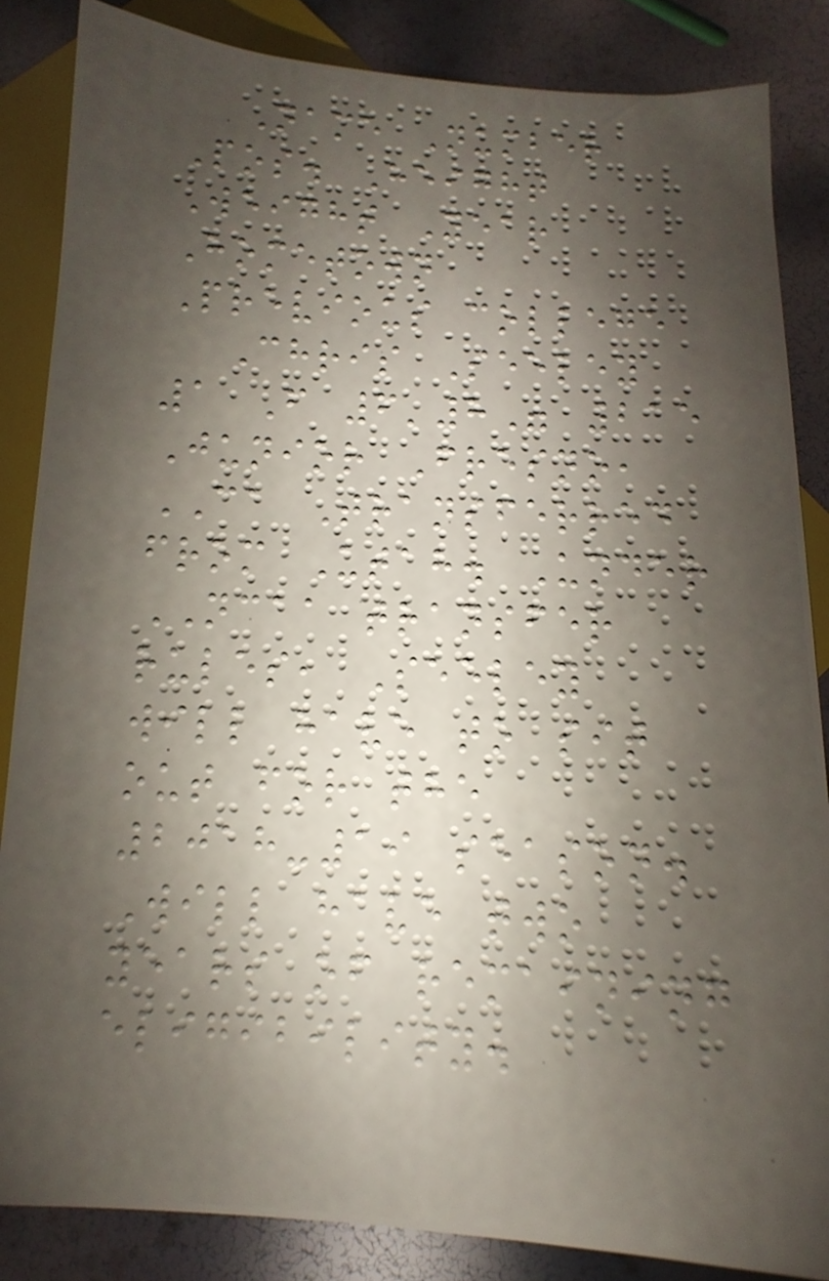Name Number
Pos. Height
Weight Year
Hometown
Previous college
Chris Seeley
1 F 6'8" 215
Junior Fresno,
CA Transferred
from Utah. Under
NCAA transfer
rules, Seeley
will have to sit
out for the
2018-19 season.
Will have two
years of remaining
eligibility.
